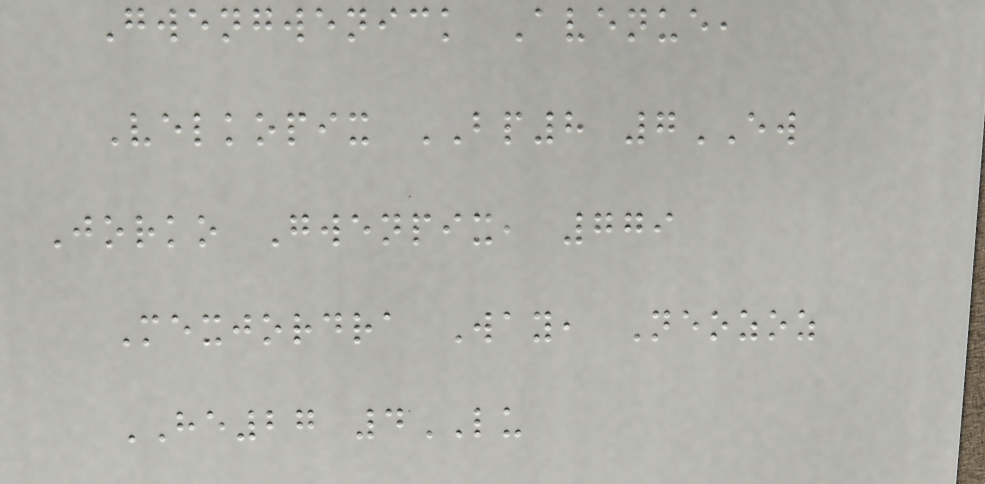Gwengwenick Avenue,
Velkopix BP8 7EW
Jorko Gwenpix, 779
Mexjordra Way, Neozoz
HE27 4LU
